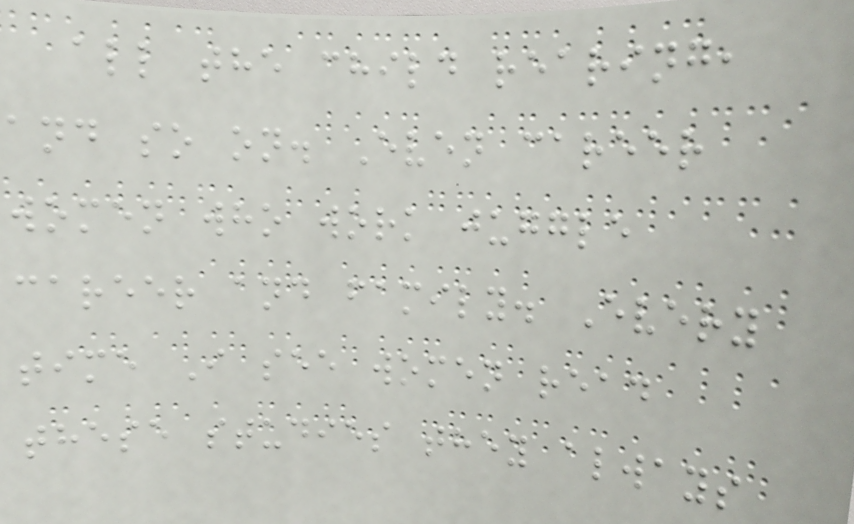all the child rearing,
and so on. Even career
women who work juggle
career and family. Every
time I see women read
these studies they always
